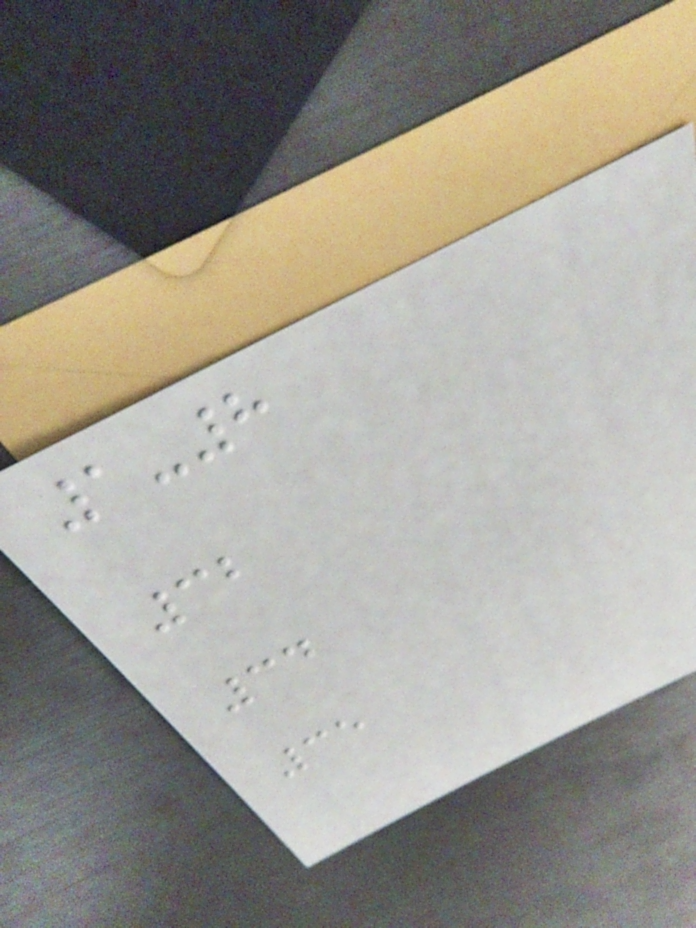1-8
32
34
35
